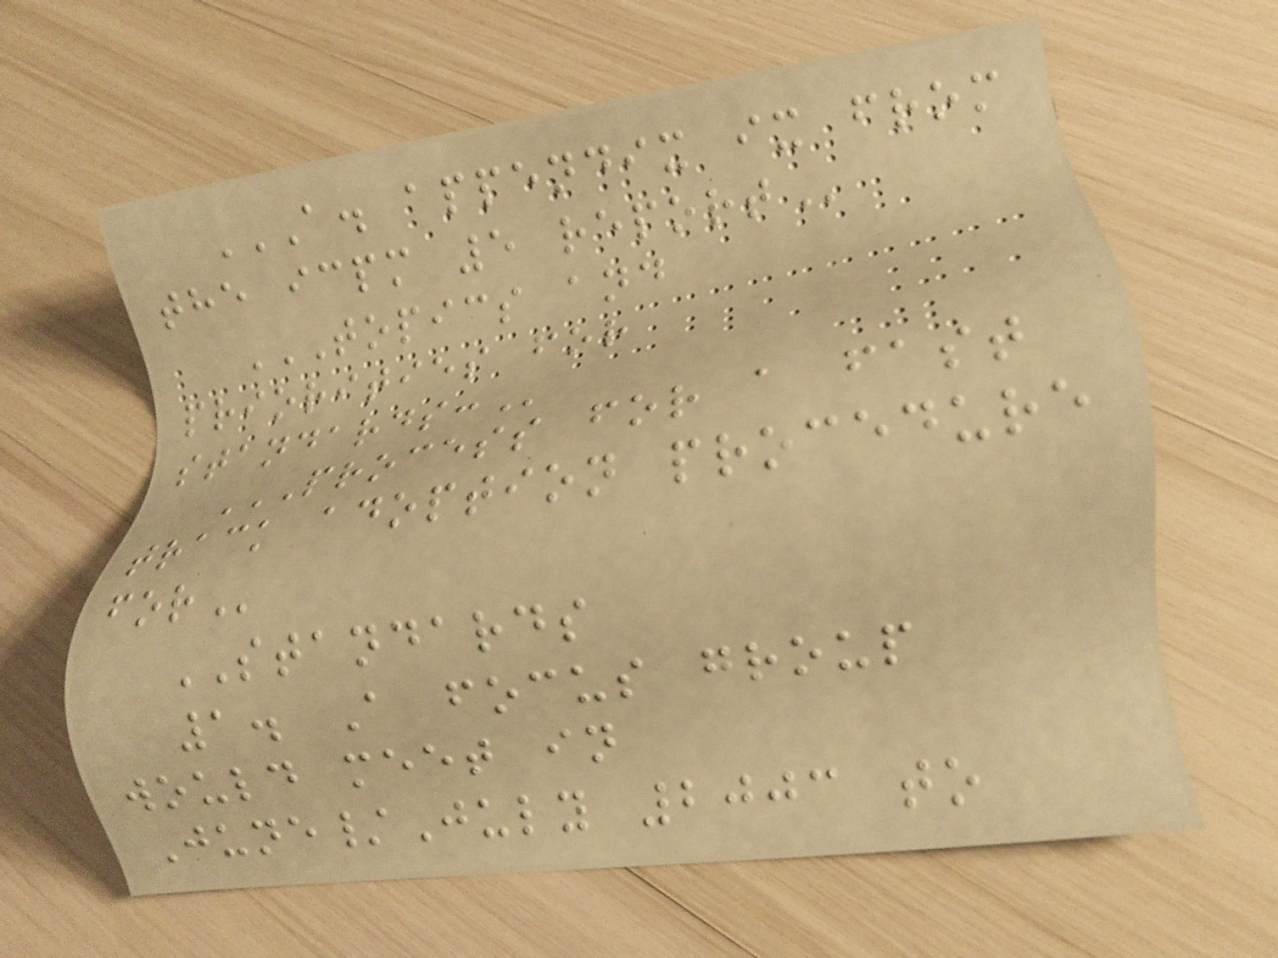A. APPENDIX IX FROM
THE ICPM 5 REPORT
TOPICS AND
PRIORITIES FOR
STANDARDS:
PROCESS FOR A FAST
TRACK ADOPTION PROCEDURE
FOR
STANDARDS
1. A focus group
would meet in
June/July 2003 to
